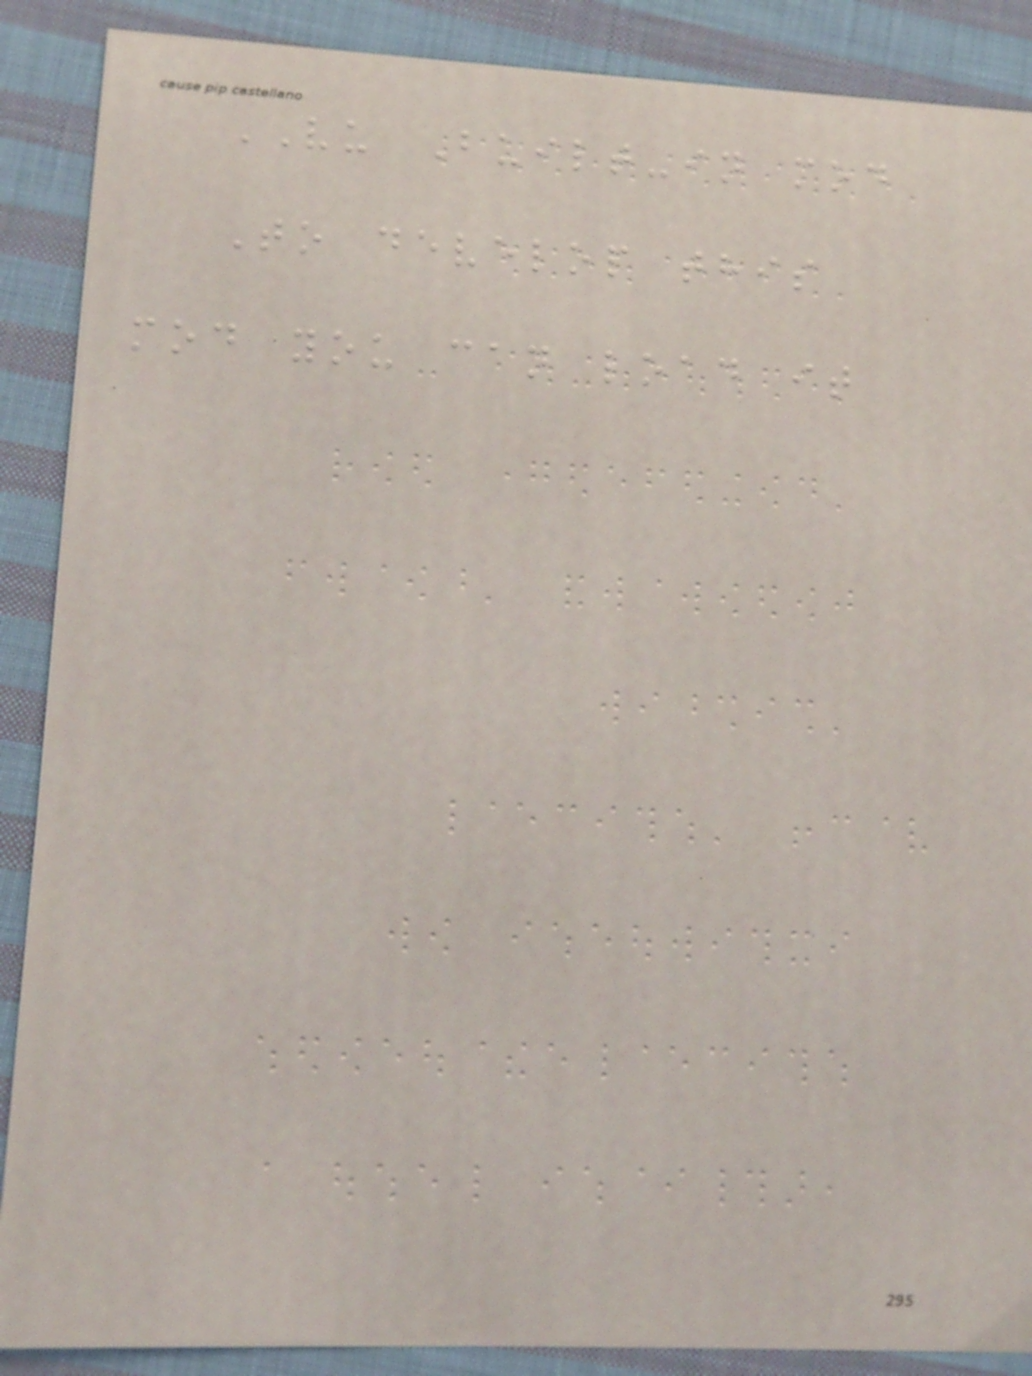VU Built-in mod
To develop this
mod you can load it
